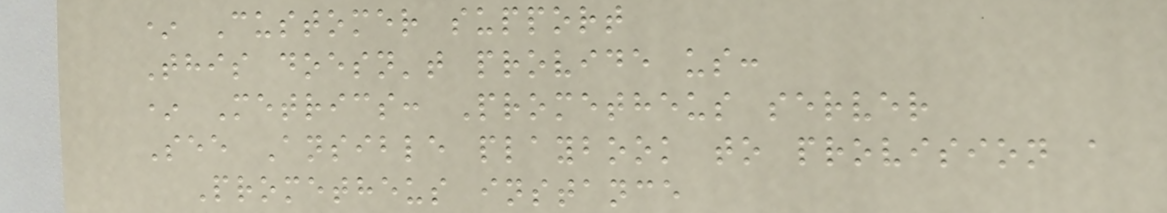* Customer support
This doesn't provide us:
* Metrics: Prometheus server
See Ansible playbook to provision a
Prometheus instance
